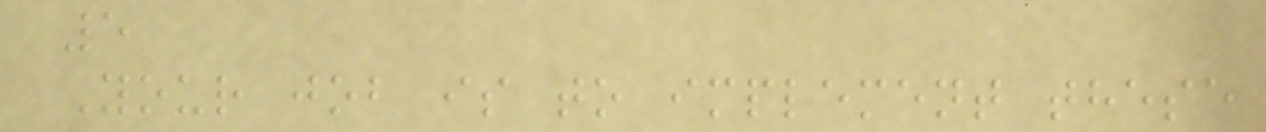5
Your job is to implement these
